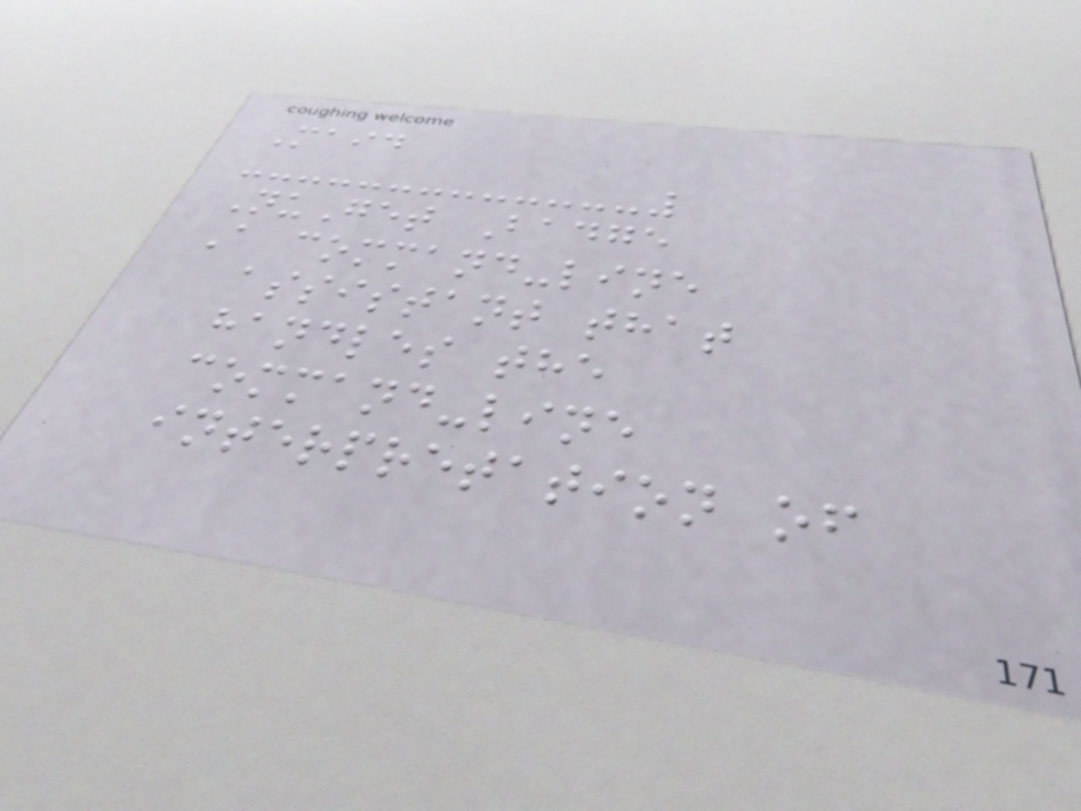Maid
NuGet Badge
A command-line
assistant that
handles the
command-line
interpretation of
